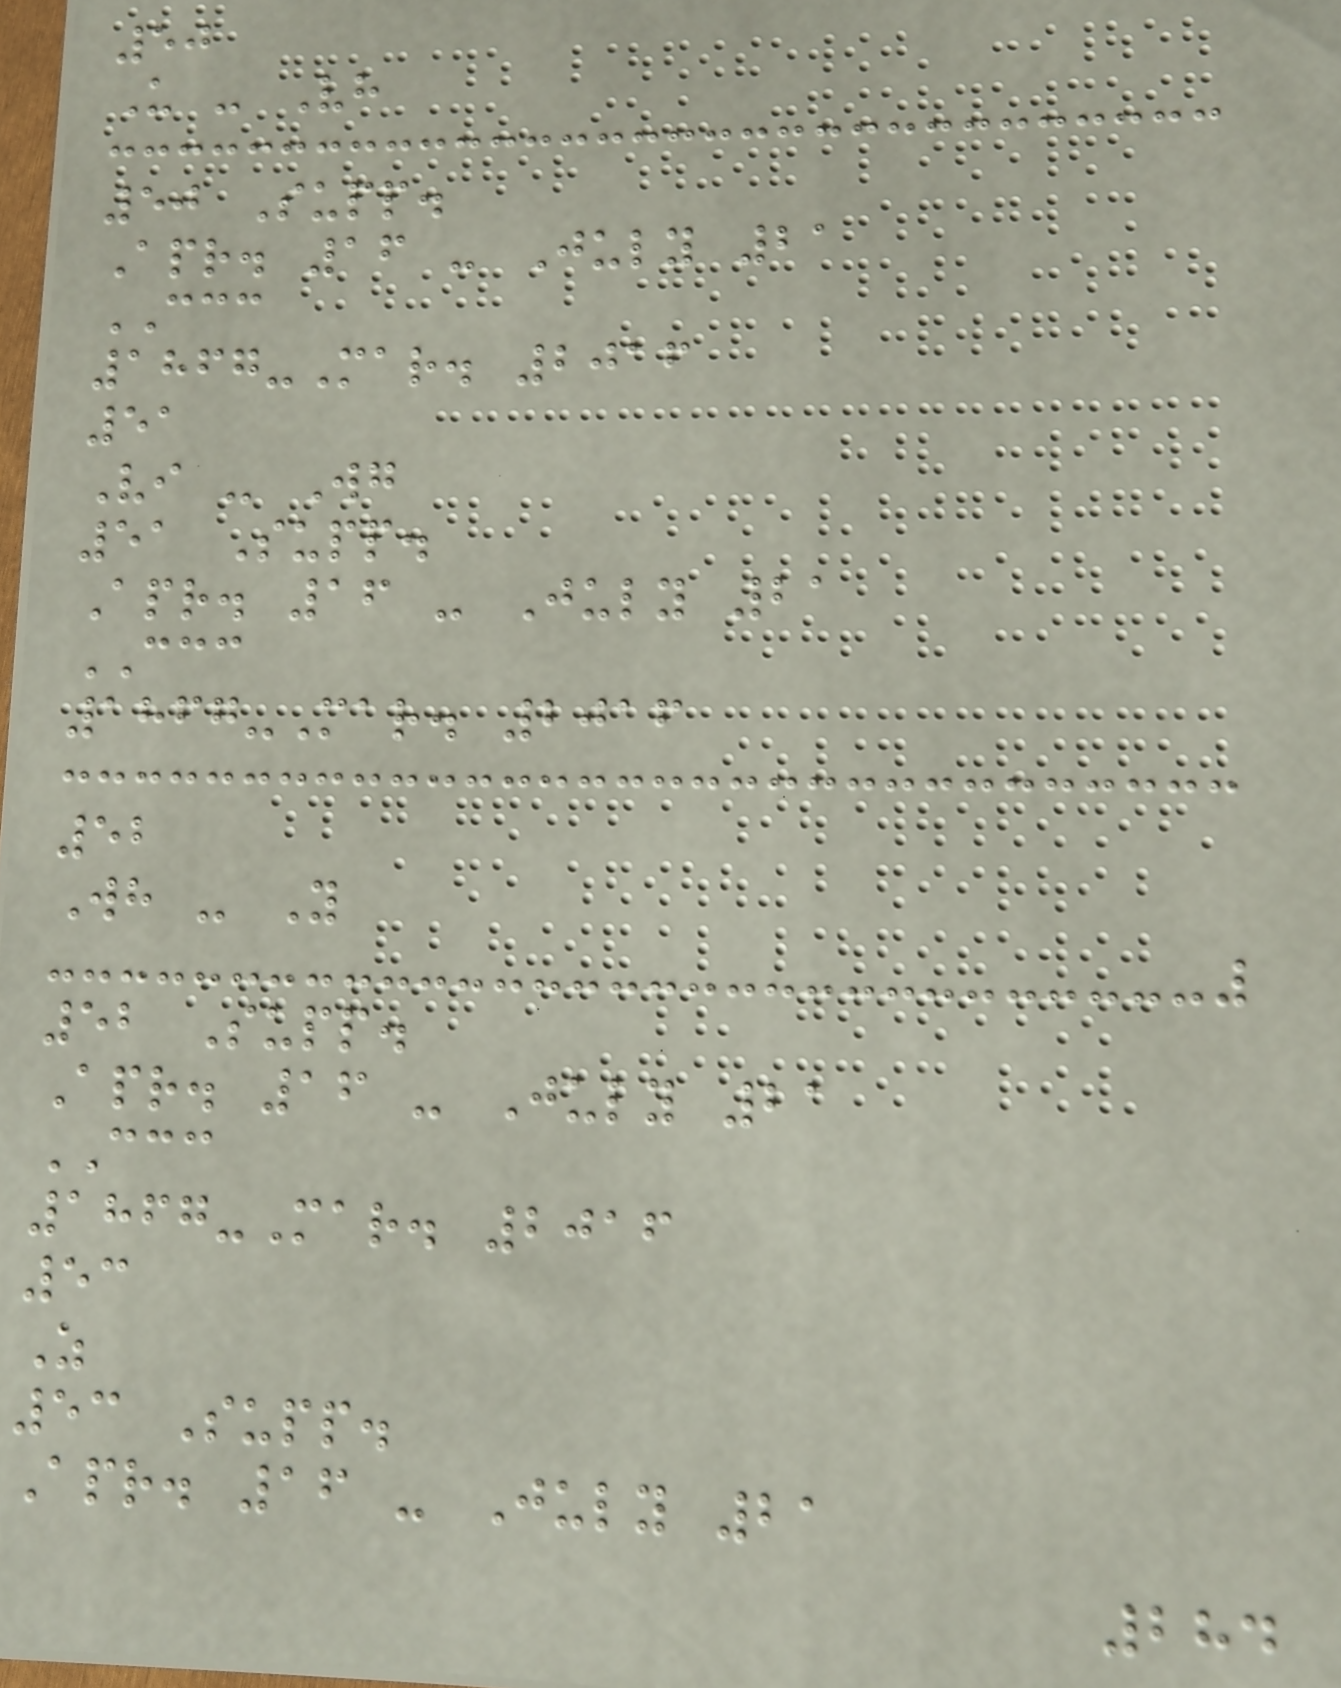50
U - Vh
50 Supp.
Apr. 16 - July 21
CCC
1867-Mar. 2016
51
Vi - Wg
51 Supp.
Apr. 16 - July 21
CCC
1867-Mar. 2016
52
Wh - Y
52 Supp.
Apr. 16 - July 21
CCC
1867-Mar. 2016
53
Z
53 Supp.
Apr. 16 - July 21
284
